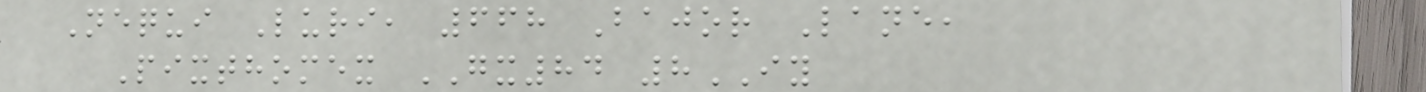Nequi Luri, 668 Bajor Lane,
Pixthomex GX84 8IY
